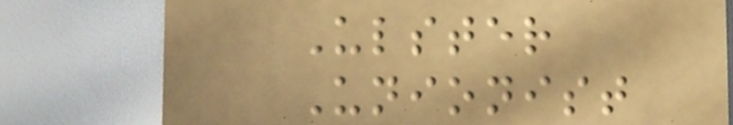Ulster
Unionist
